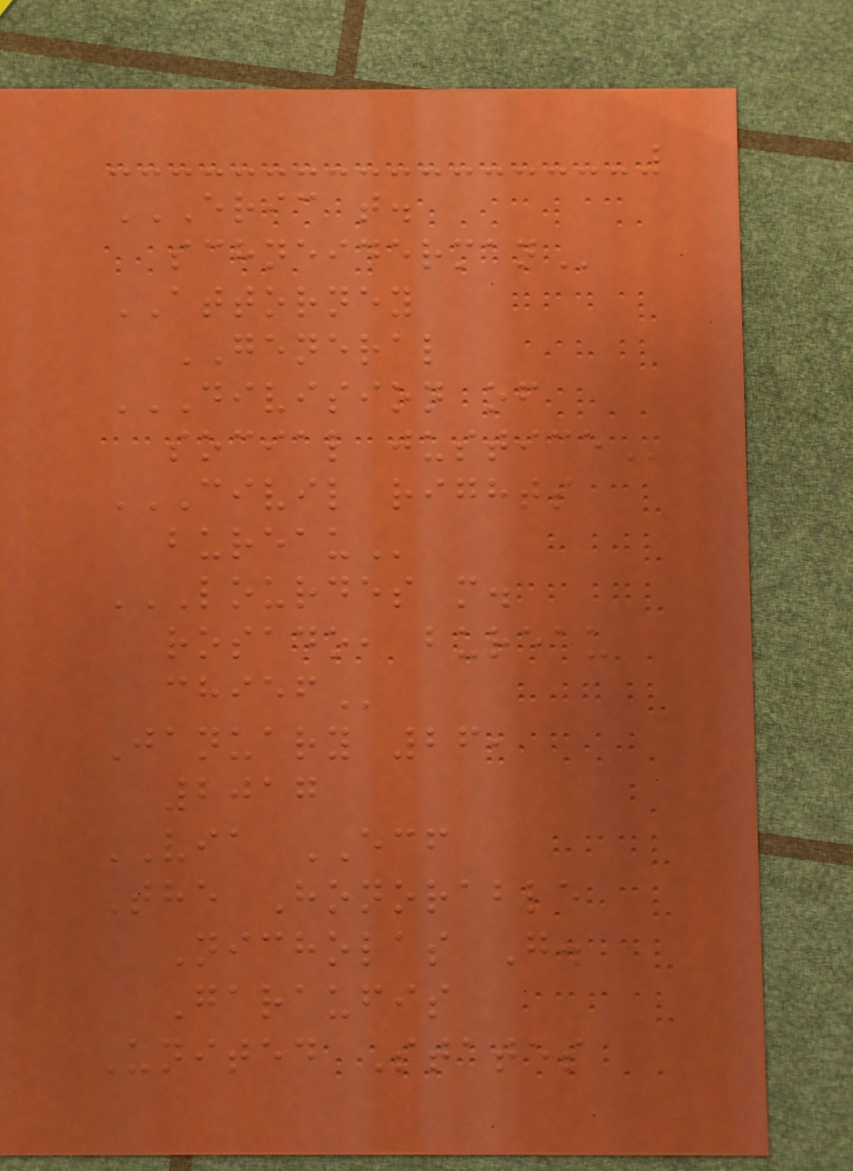ERIC T.
SCHNEIDERMAN
ATTORNEY
GENERAL
DIVISION OF
SOCIAL JUSTICE
CIVIL RIGHTS
BUREAU
LOURDES M.
ROSADO, BUREAU
CHIEF
January 26,
2017
VIA ECF
The Honorable
Nicholas G.
Garaufis
United States
